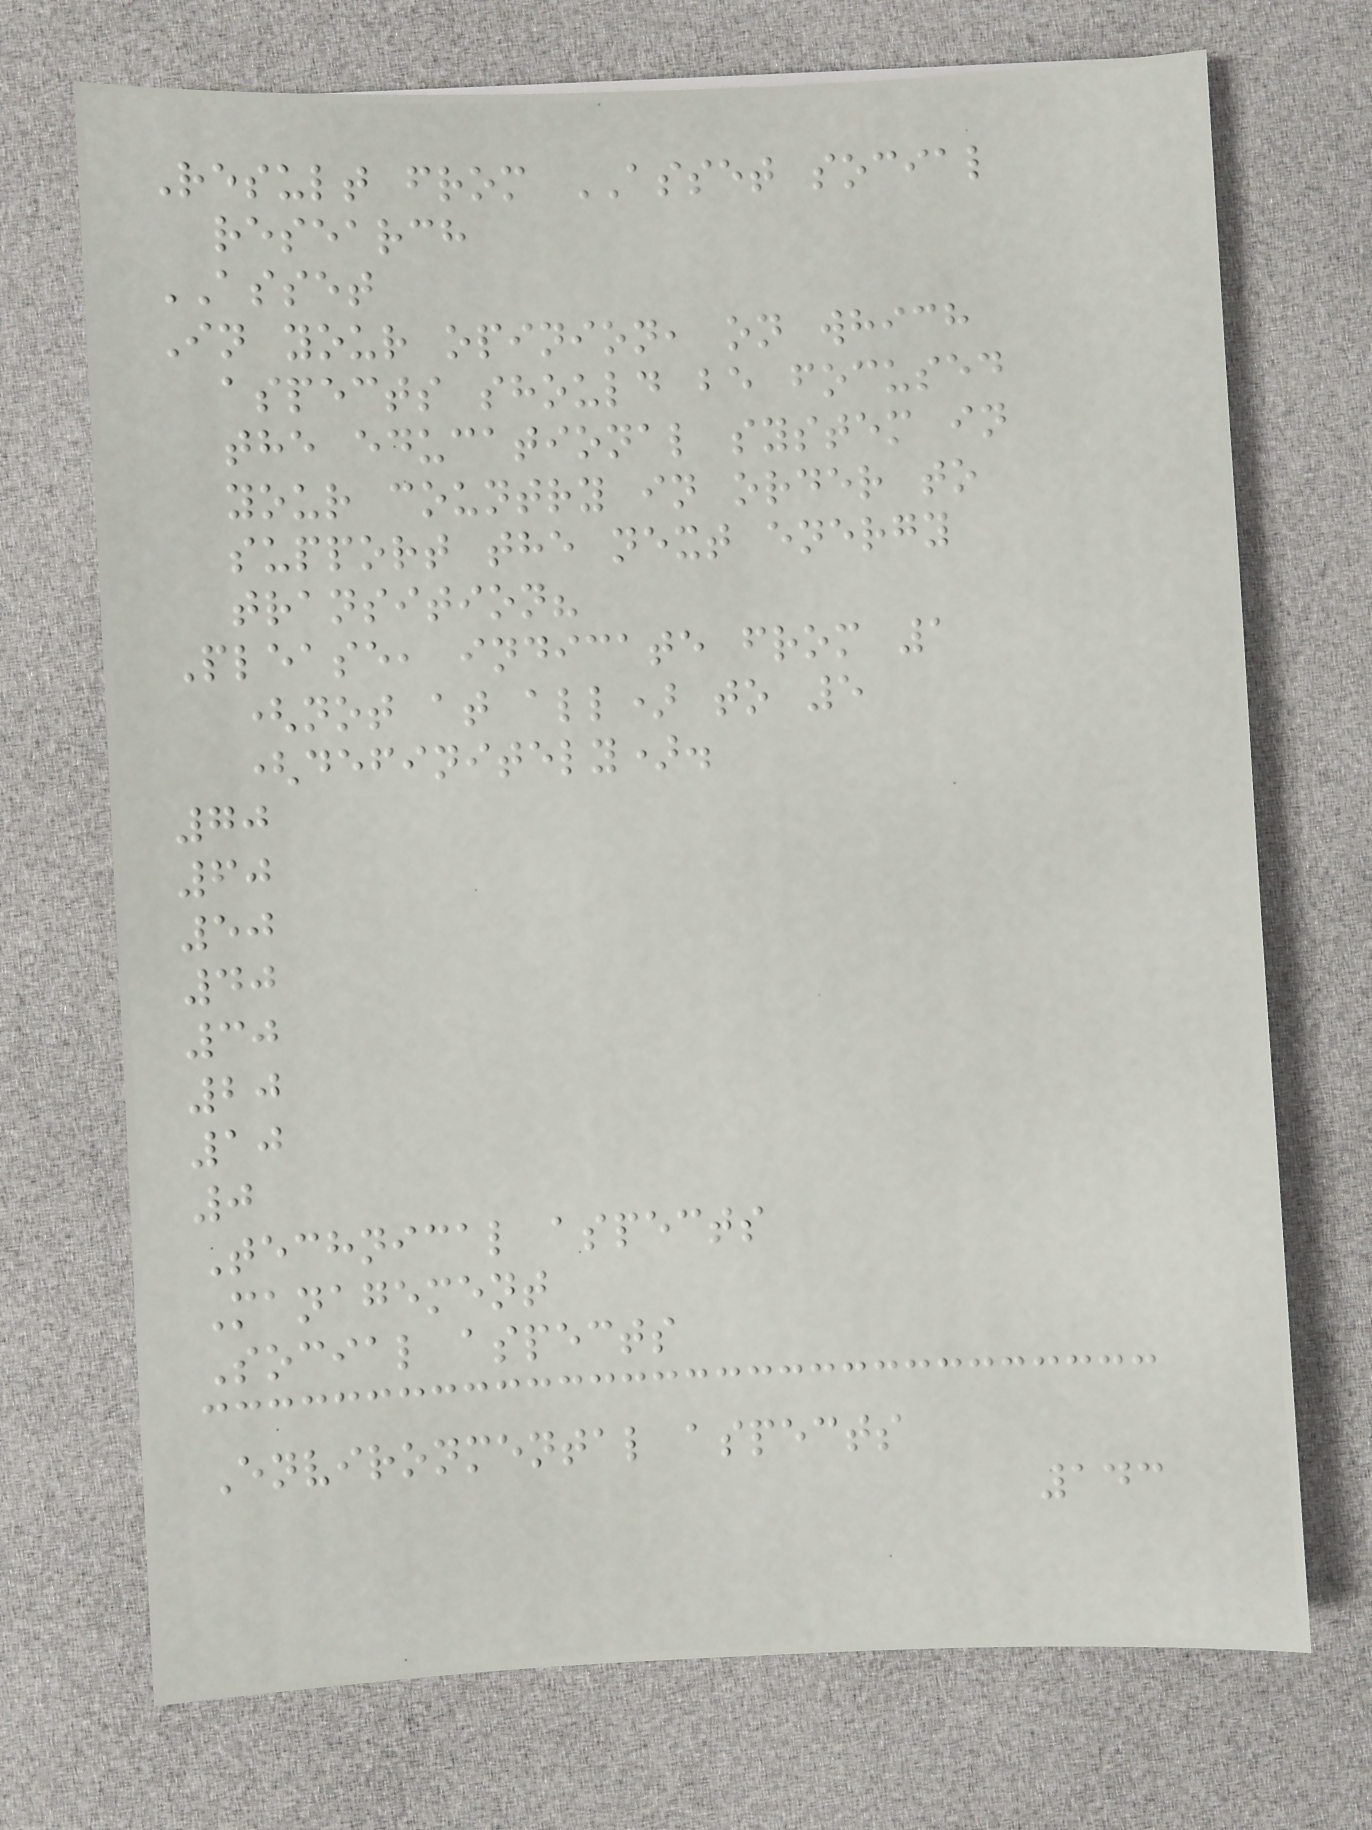Result from ASSET social
research
ASSET
In your opinion, on which
aspects should be focused
the educational system in
your country in order to
support the next energy
transition?
Please, indicate from 1
(not at all) to 5
(definitely).
70
60
50
40
30
20
10
0
Technical aspects
Management
Social aspects
Environmental aspects
143
